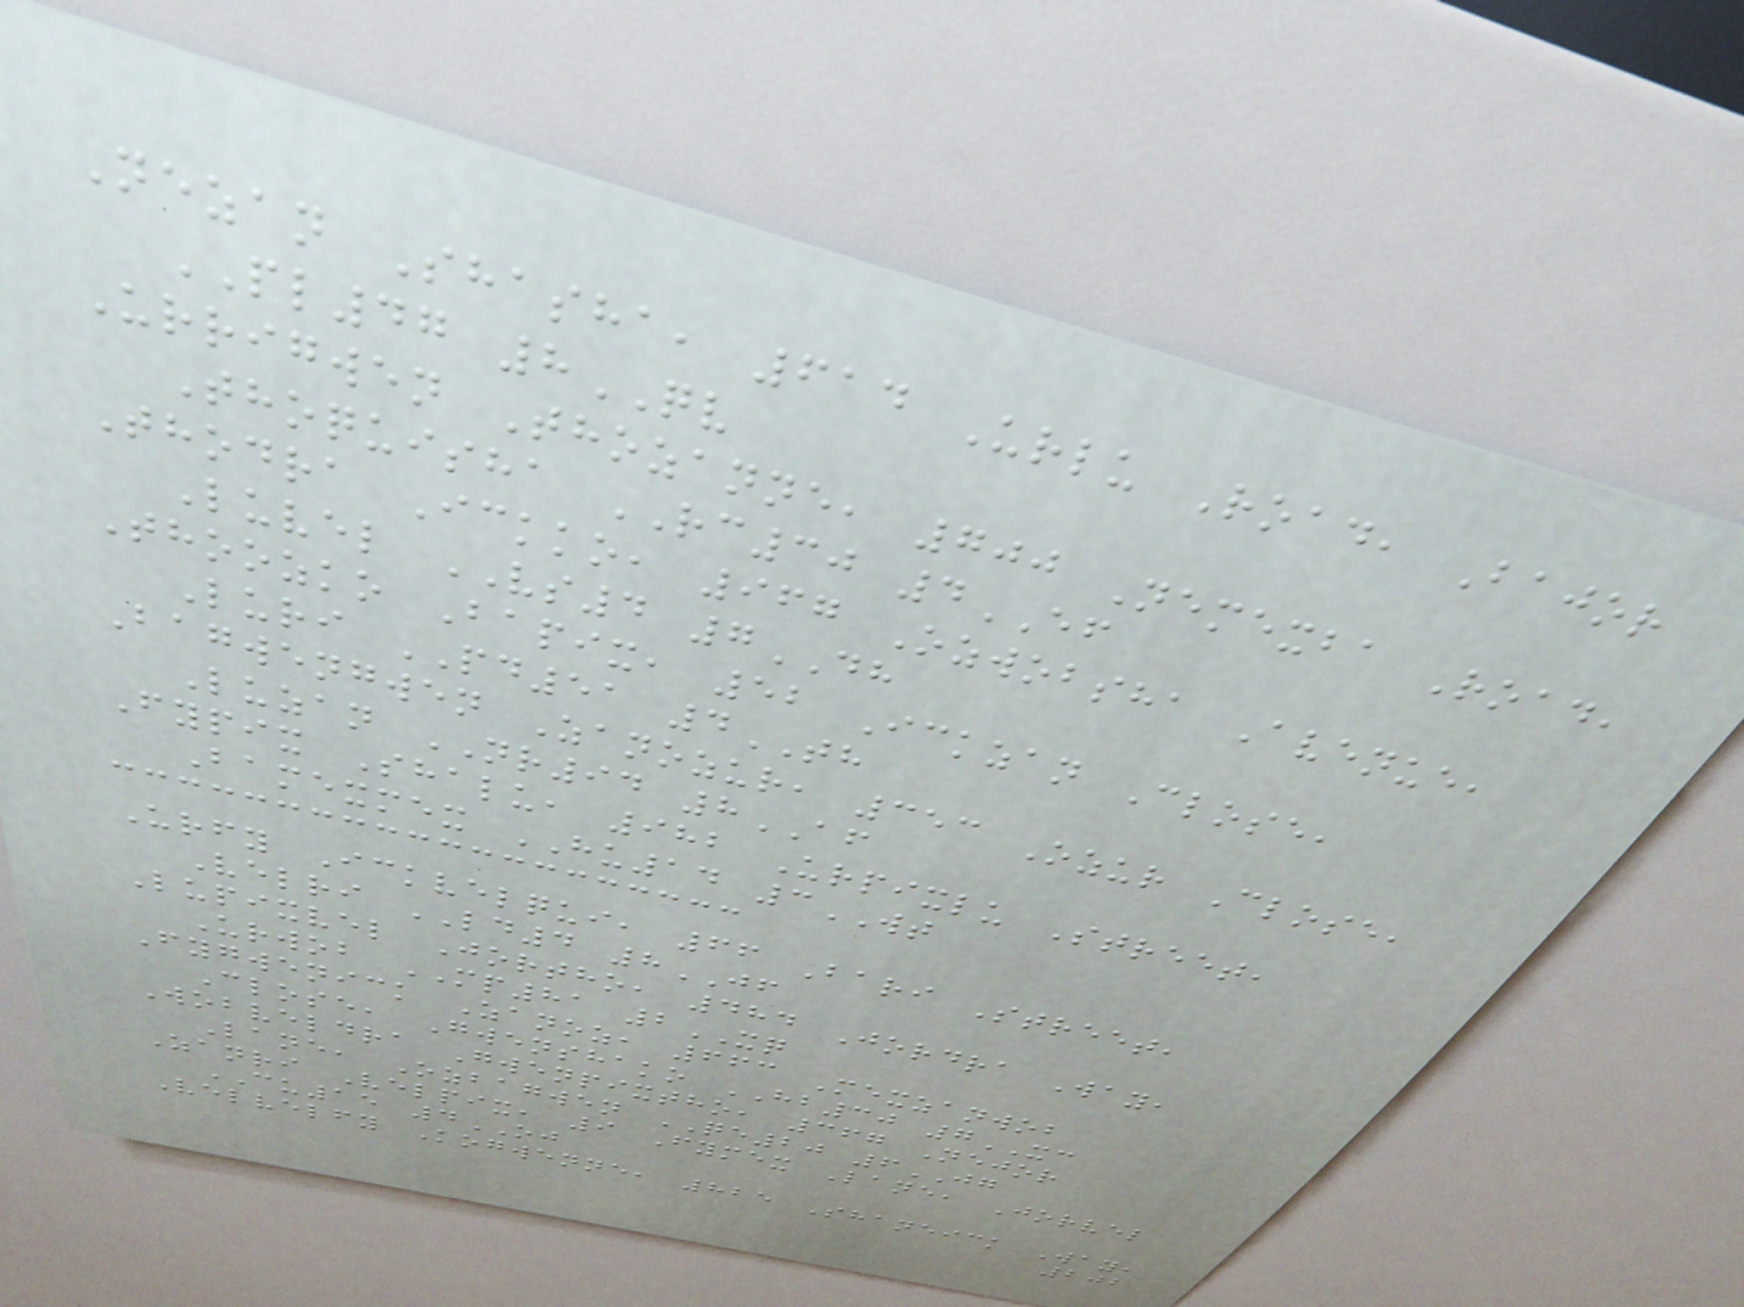Nezan Shasha, 614 Urlu Road, Bajor
PL47 8QV
Urrigwen Thozanne, 700 Nemexba Road,
Thoquisha RC30 4EF
Thodra Ickko, 967 Ozwobsha Avenue,
Luvel VS4 7DH
Thoozko Bapix, 52 Ickzan Close,
Luri PD51 4TH
Bagwengwen Zanozur, 353 Ozur Close,
Luzan NR94 8AF
Fypix Shalu, 982 Urpixlu Street,
Bamexmex HU14 3WT
Urfy Ickvelqui, 66 Bari Street,
Velri LD4 8JF
Lupixvel Jortho, 484 Jordra Way,
Urwob MP81 2XQ
Fygwenick Zanoz, 663 Mexzanwob
Close, Gwenshako HB30 7XC
Wobveldra Gwenpixtho, 367 Nejor
Lane, Ozbagwen QE20 6JG
Zanri Velpix, 9 Fymex Lane, Jorvel
CU15 4OJ
Velvelfy Kogwenne, 825 Shaneick Way,
202
